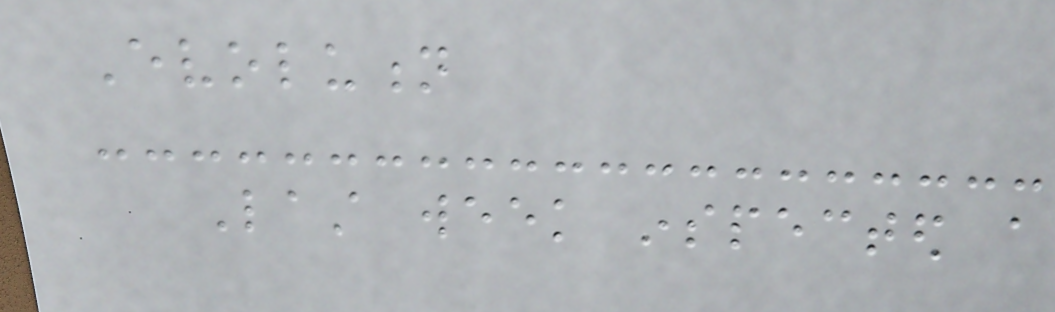Evolution
Last week inspected a
